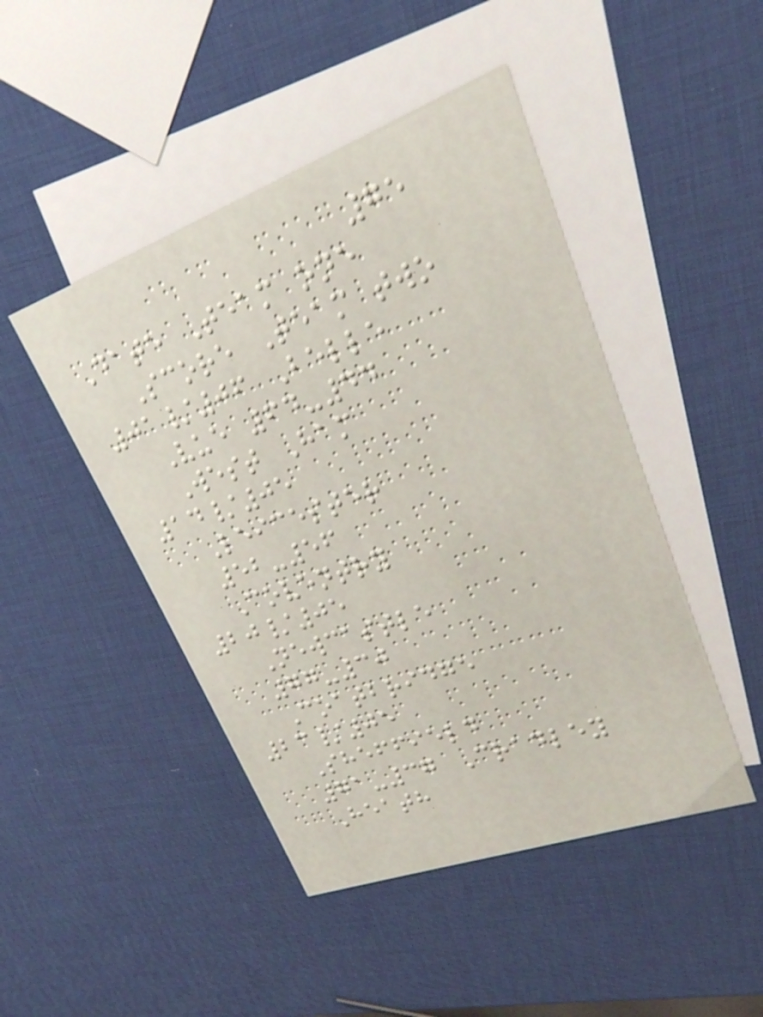75
Date Team one
Score Team two
01/06 Belle
Vue 64-44
West Ham
14/05
Leicester
52-56
Coventry
20/05
Newcastle
77-30
Coatbridge
23/05
Sheffield
71-37 Cradley
Heath
